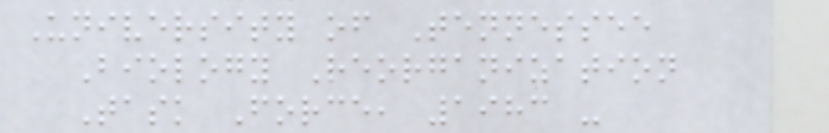University of Tennessee
Biology Reorganization
Task Force, 1983 -
